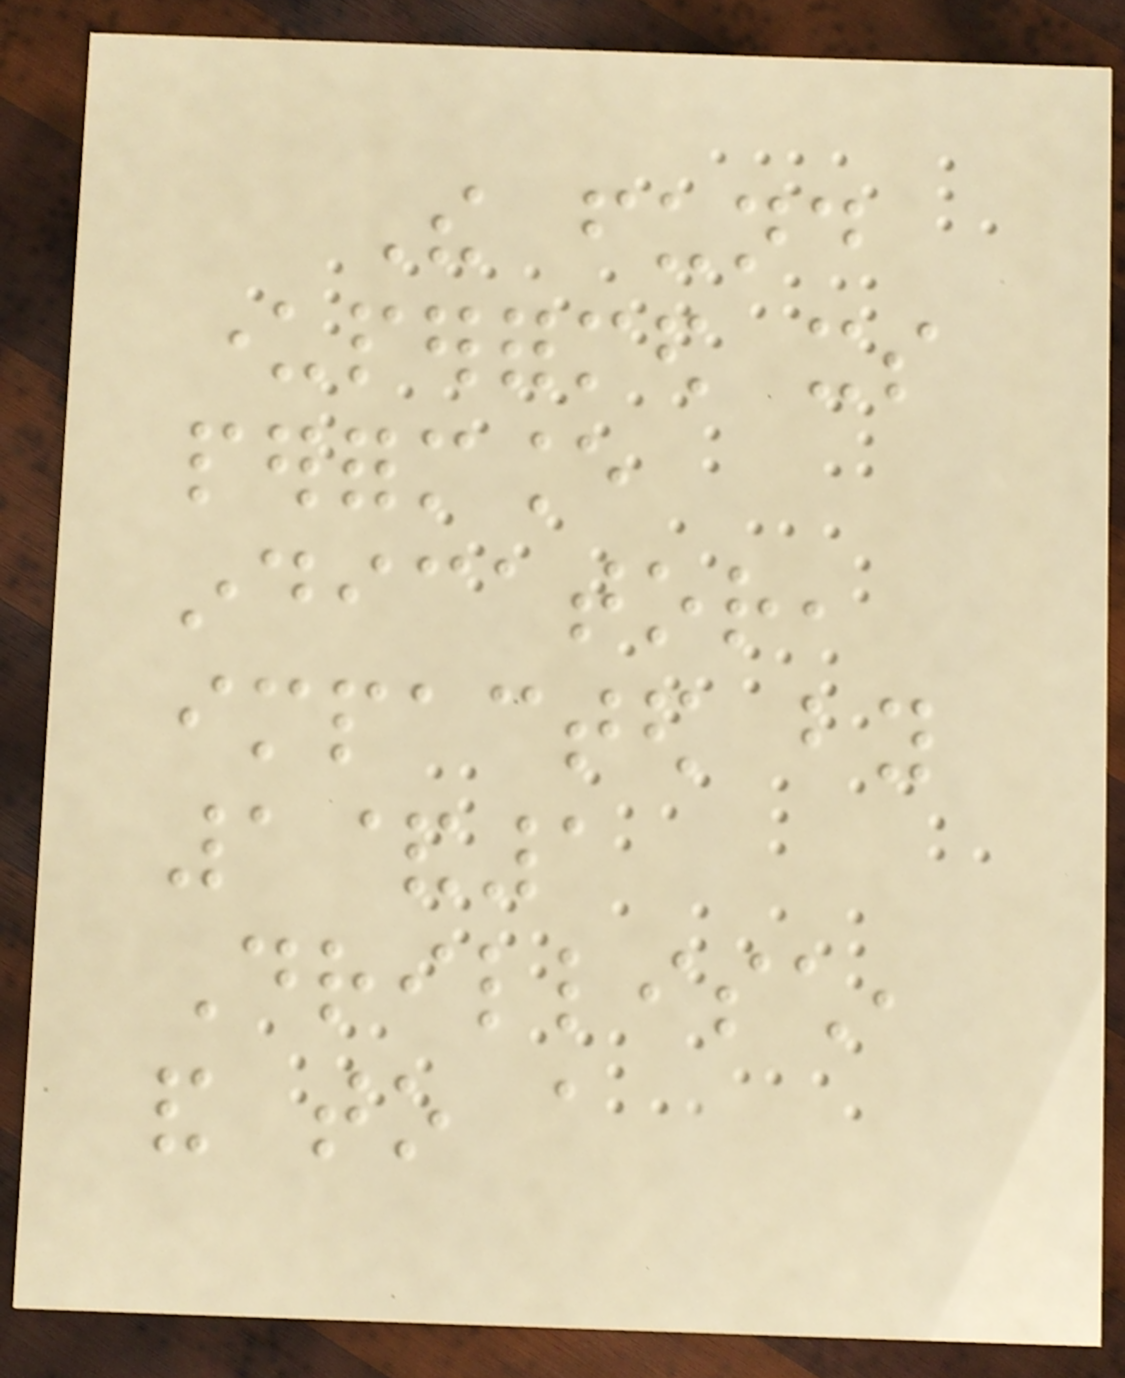The fund
underperformed its
performance
indicator,
impacted by
1&1
Drillisch,
and to a
